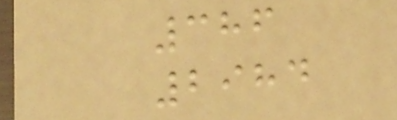386
2984
